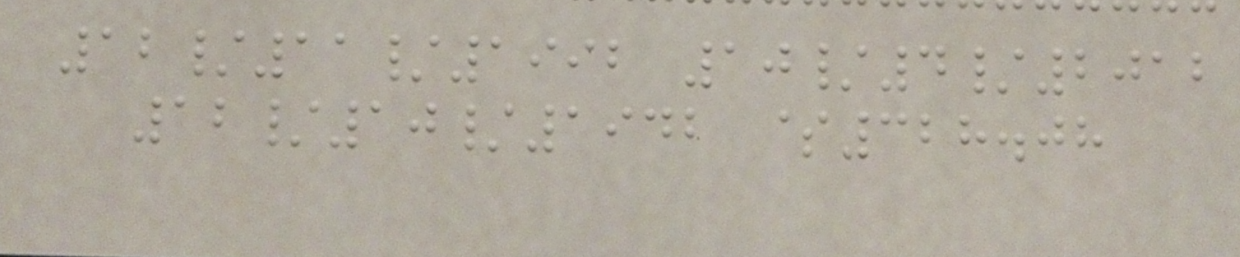12/11/1992 10/4/2012
12/10/1942 $328.08
